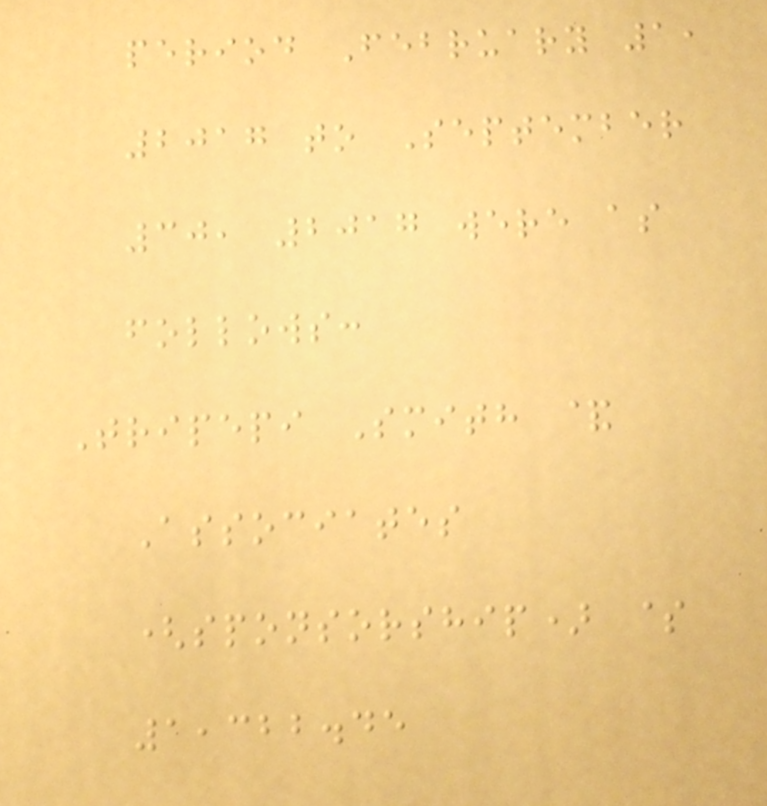period February 1,
2017 to September
30, 2017 were as
follows:
Tripepi Smith &
Associates
(sponsorship) $
1,322.45
